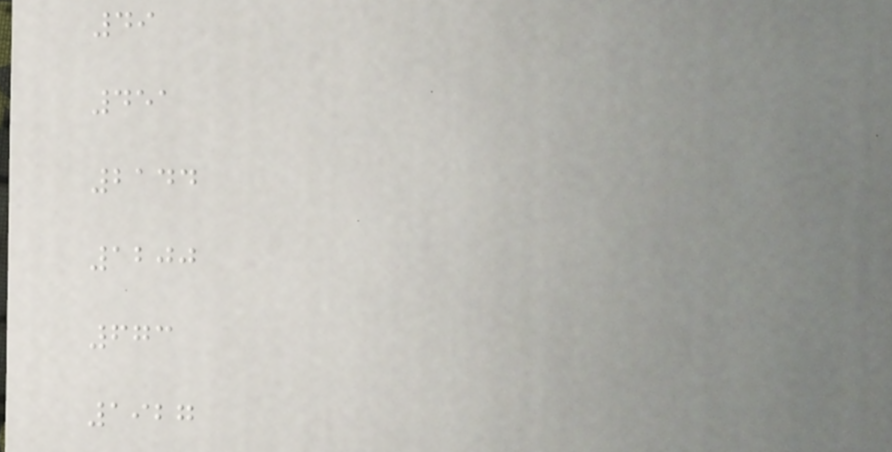49
451
2144
1200
673
1927
